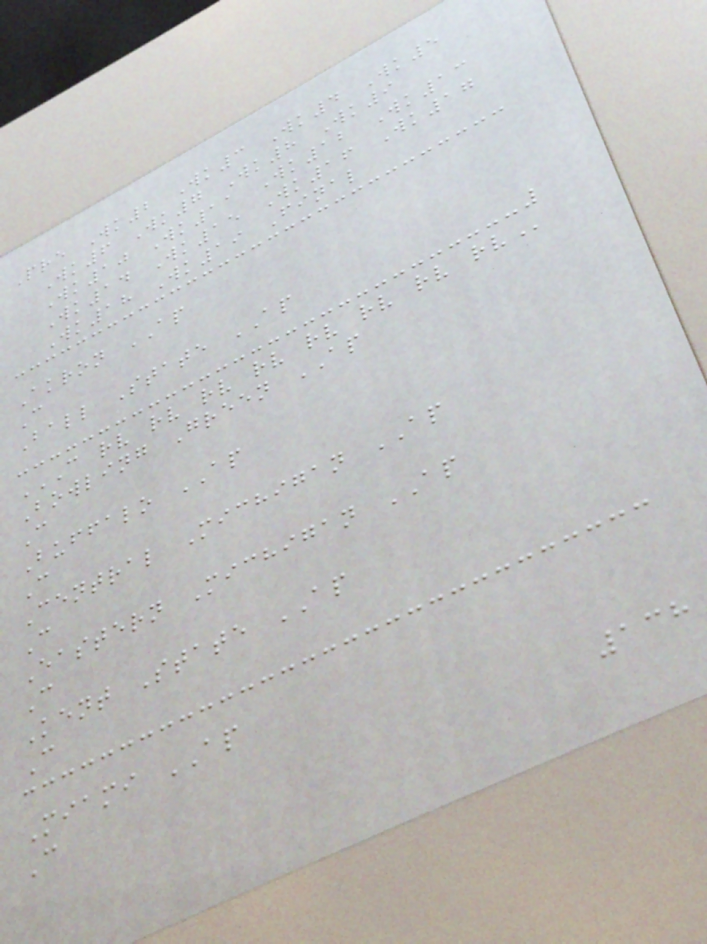Pre Wk2 Wk3 Wk4 Wk5
Wk6 Wk7 Wk8 Wk9
Wk10 Wk11 Wk12 Wk13
Wk14 Wk15 Wk16 Wk17
Wk18 Wk19 Final
Akron AP
C
Ball State AP
C RV RV RV RV RV RV RV RV
Bowling Green AP
C
Buffalo AP
C
Central Michigan AP
C
Eastern Michigan AP
C
Kent State AP
C
Miami AP
C
138
